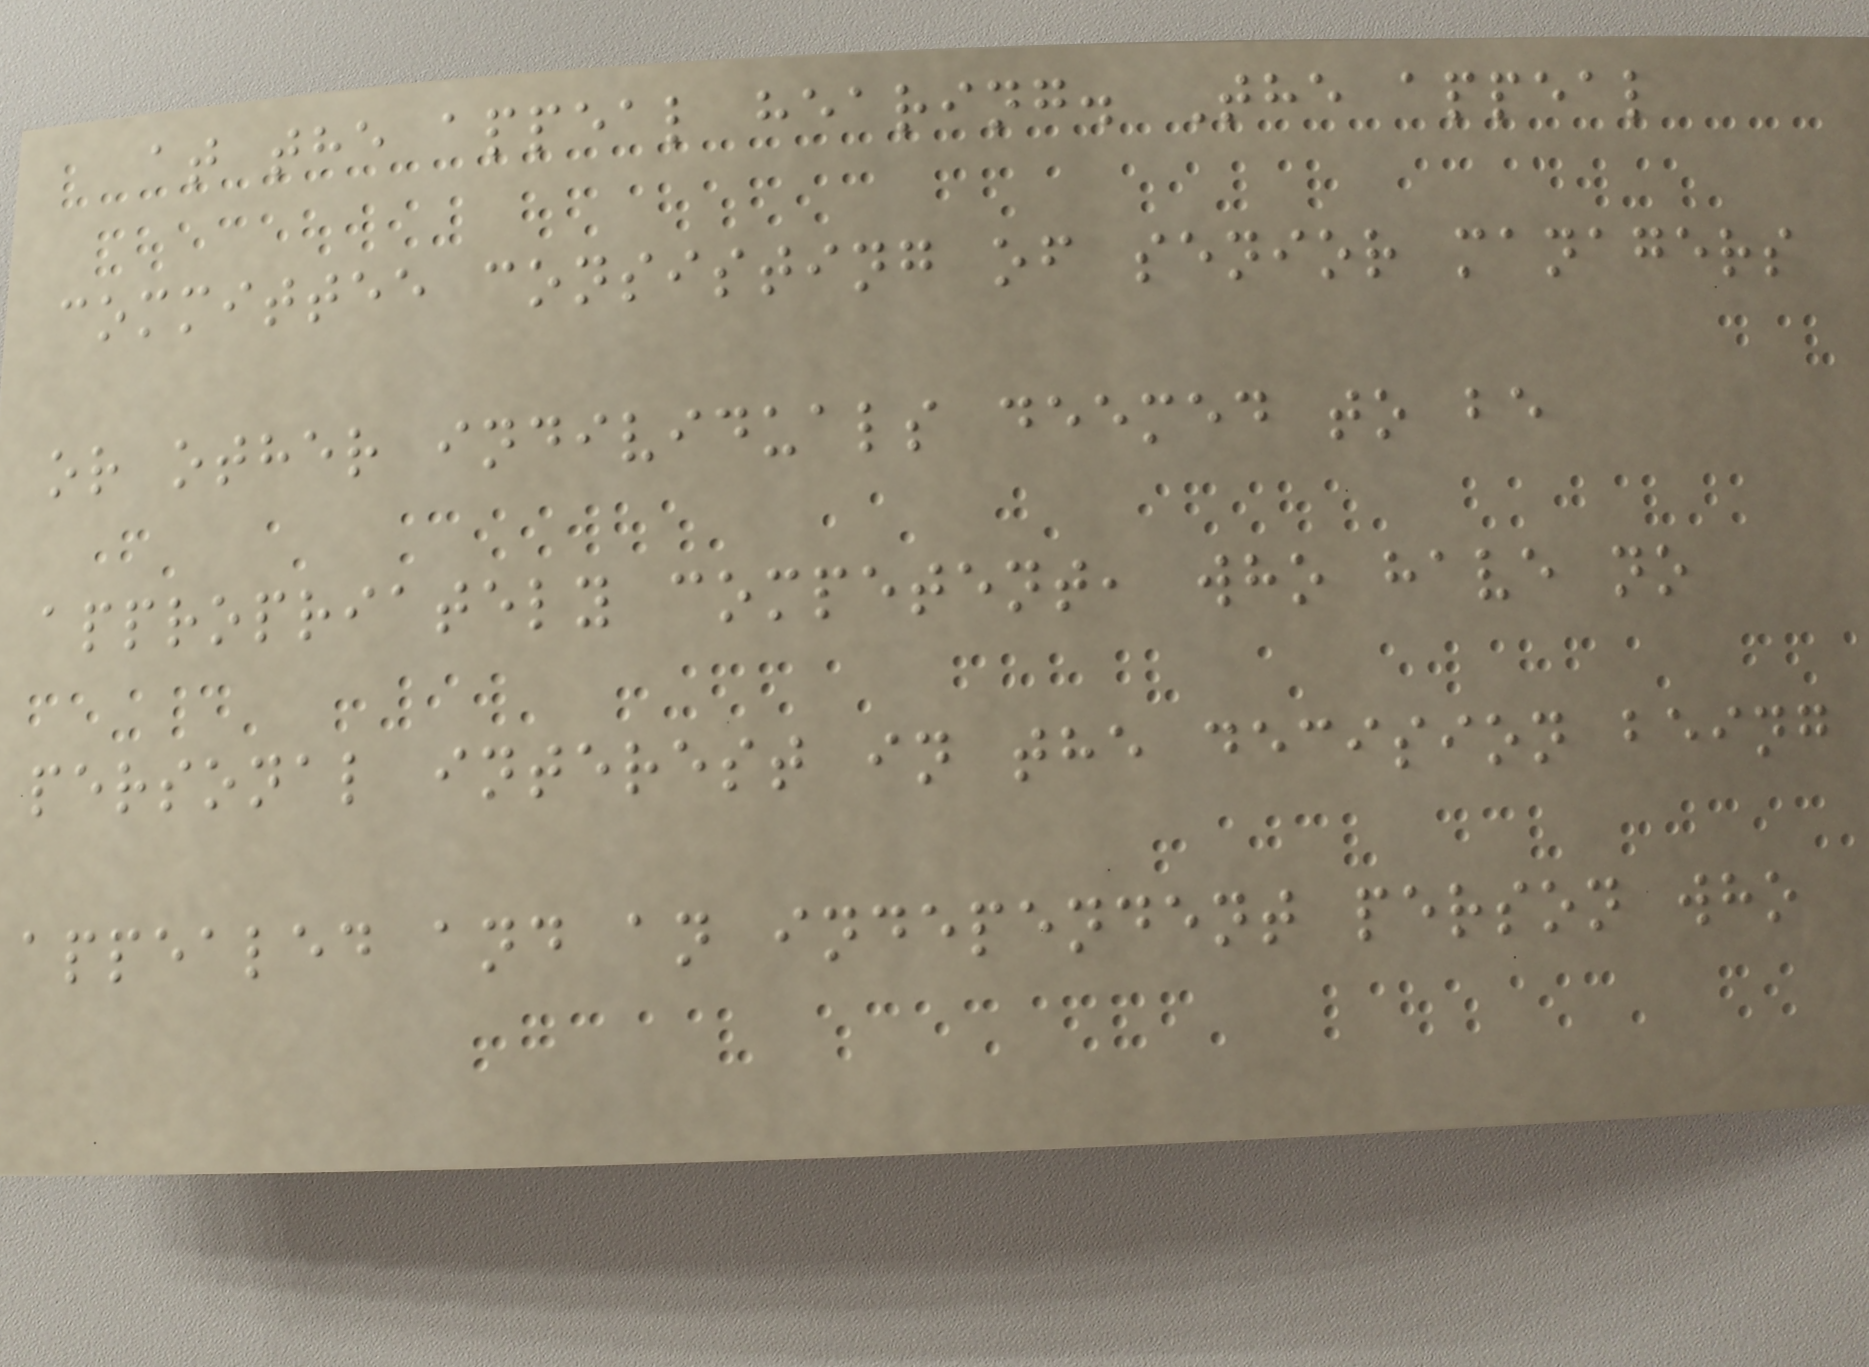at the appeal hearing. The appeal
committee consisting of senior managers
or other individuals deemed to be
appropriately competent, who have no
personal interest in the decision being
appealed and an independent person who
